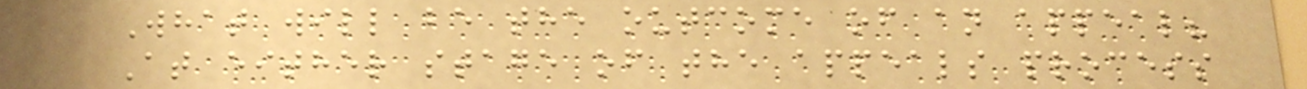What will be the outcome of an appeal?
At either stage of the appeals process
